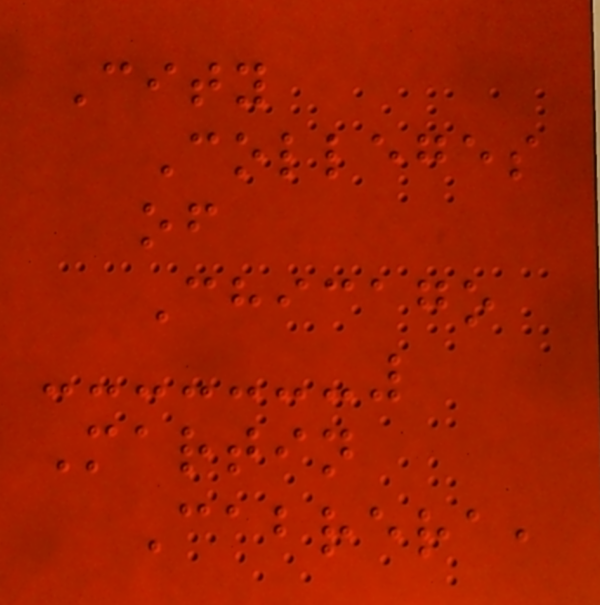City
Colleges
of
Chicago
Martin
Cabrera,
